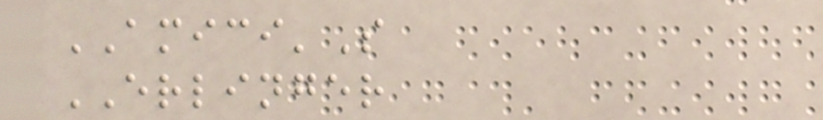AMICI'S
ERLINGER
